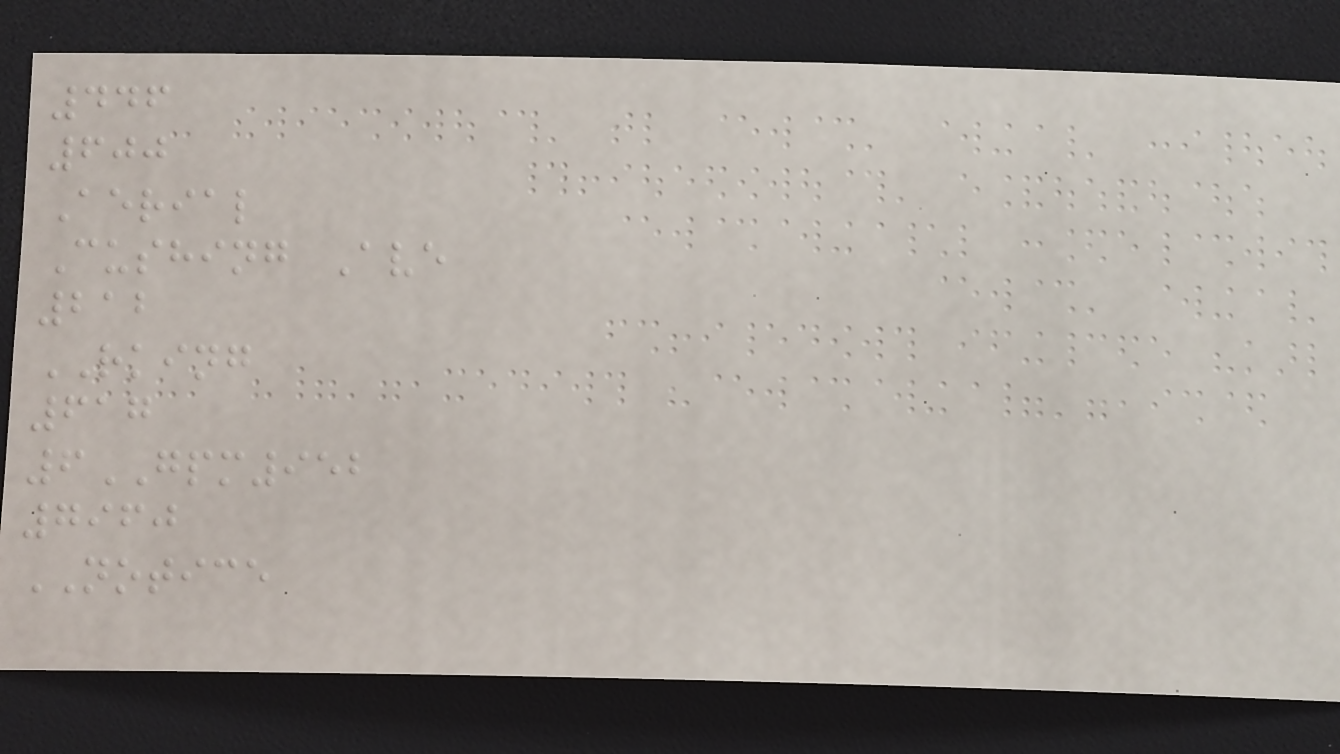446
600
Aerial
Cushing Ave
212
RKING
617
6GPM952
7960
NOTICE
